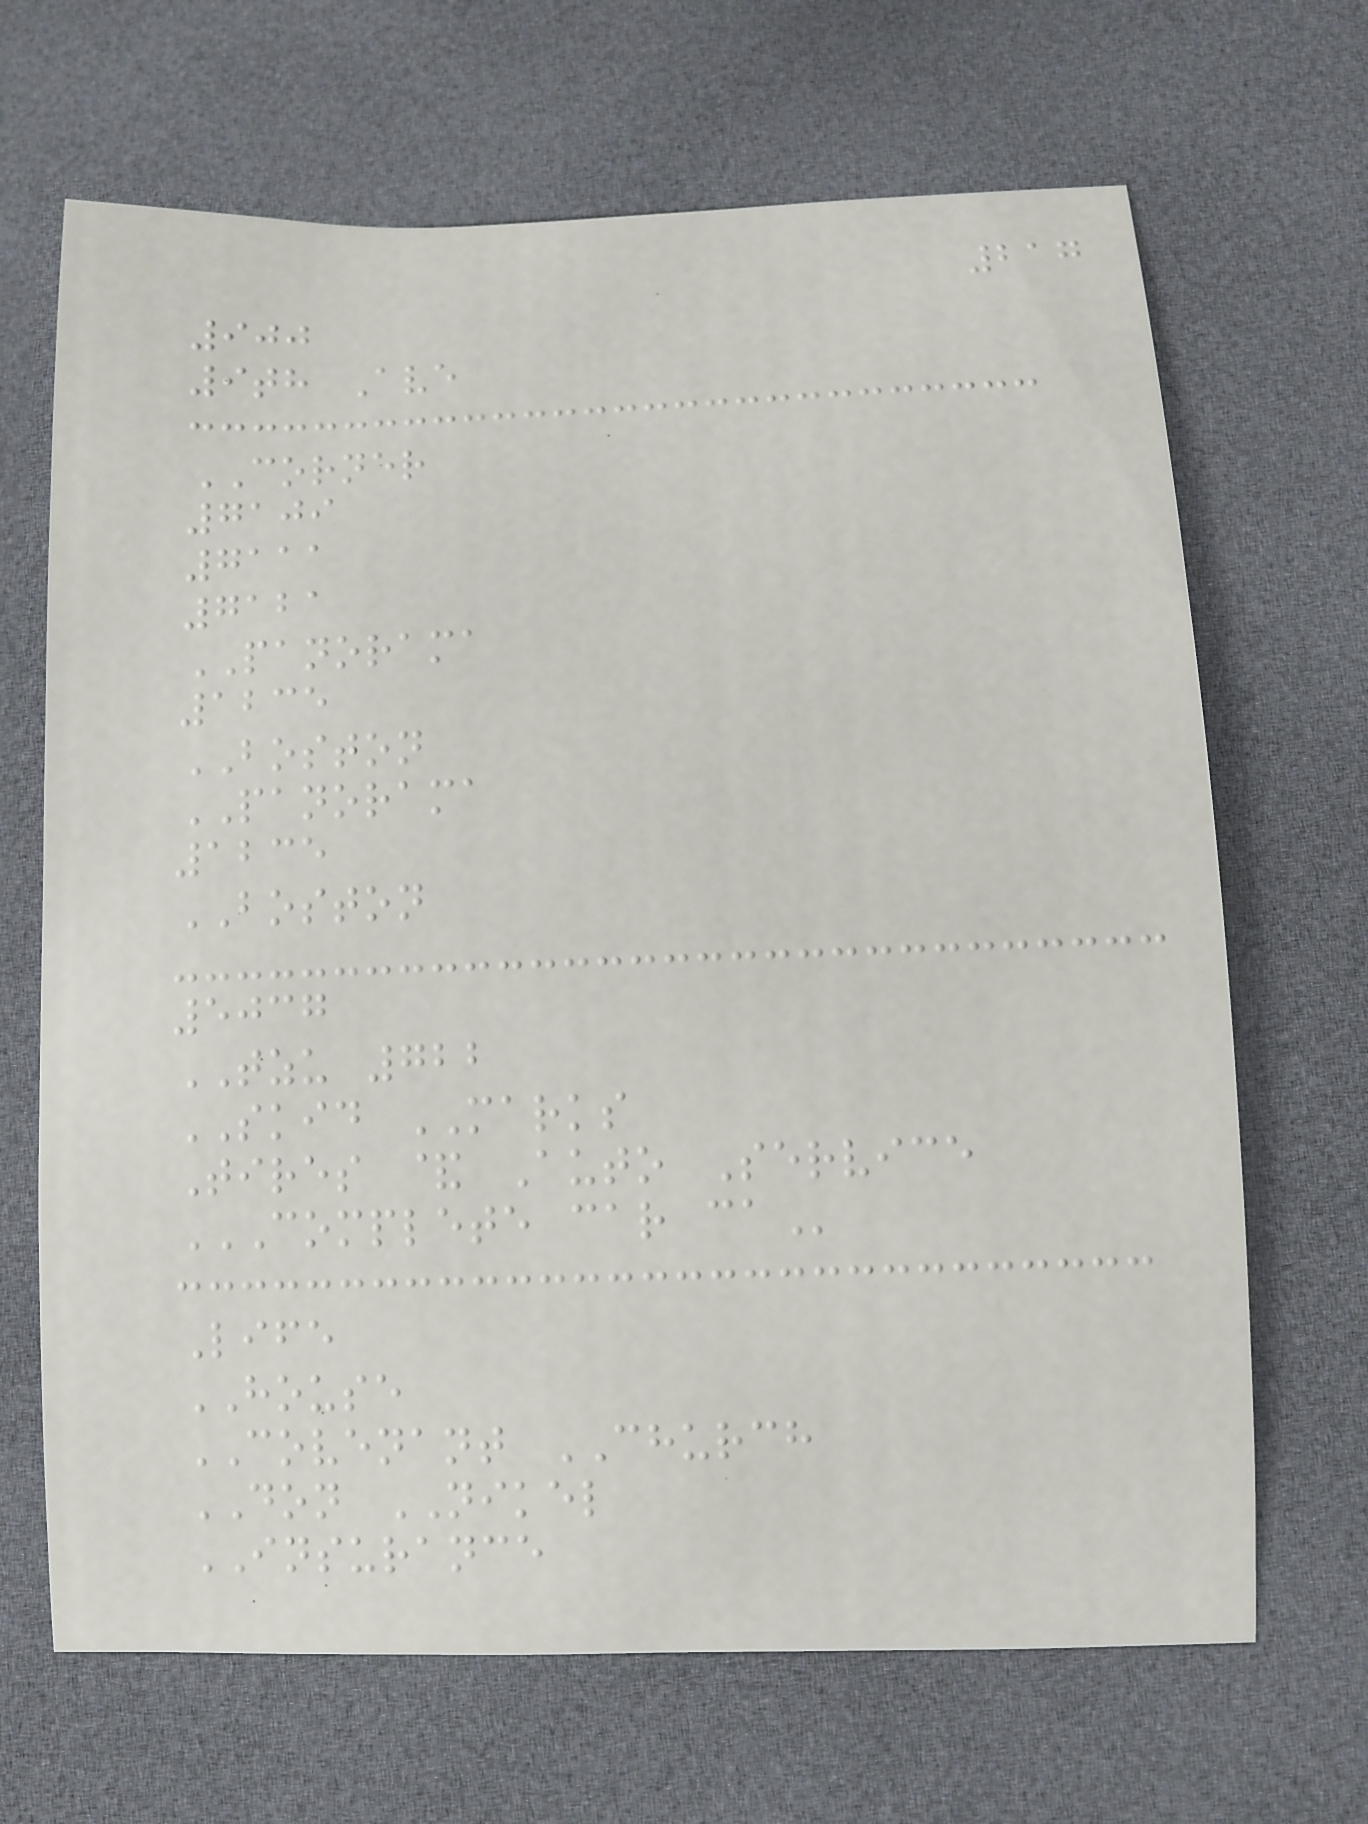217
900
9th Ave
CORNER
7109
7111
7121
PANORAMA
1235
BOSTON
PANORAMA
1235
BOSTON
5037
TZU 722
SKID MARKS
Tires & Auto Service
COMPLETE CAR CA
Life
HOUSE
COVENANT CHURCH
DON NIKEL
INSURANCE
